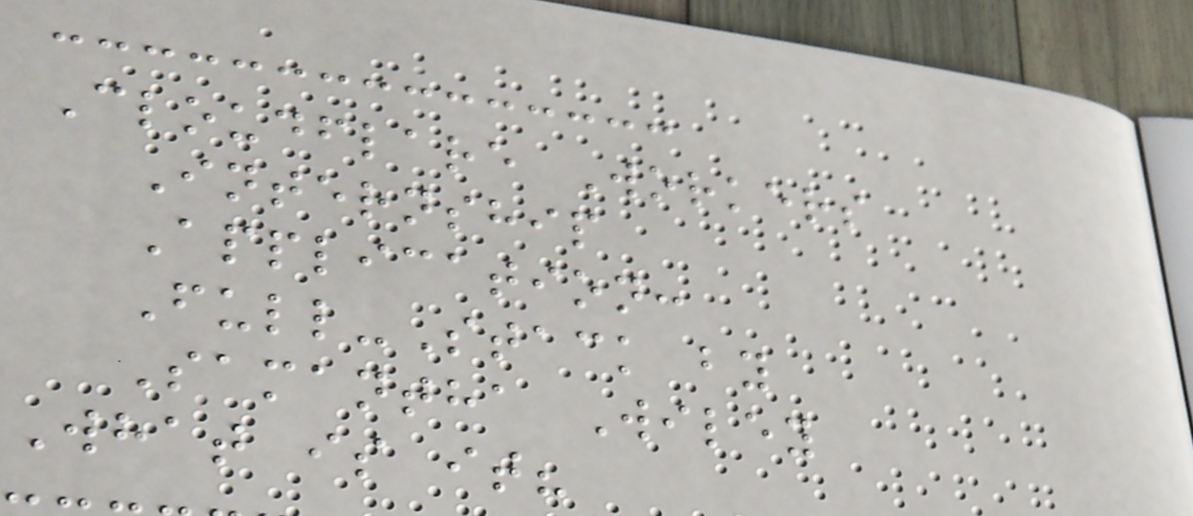Cloudflare Workers
Internship
Application:
Full-Stack by
Samantha Wiley
What is it?
